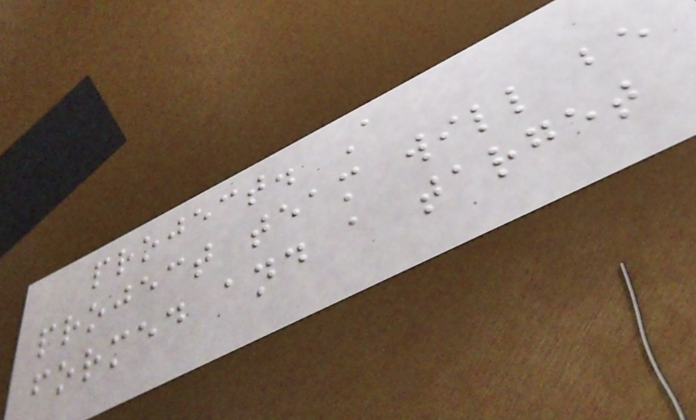project. A
project team will be
formed and a target
